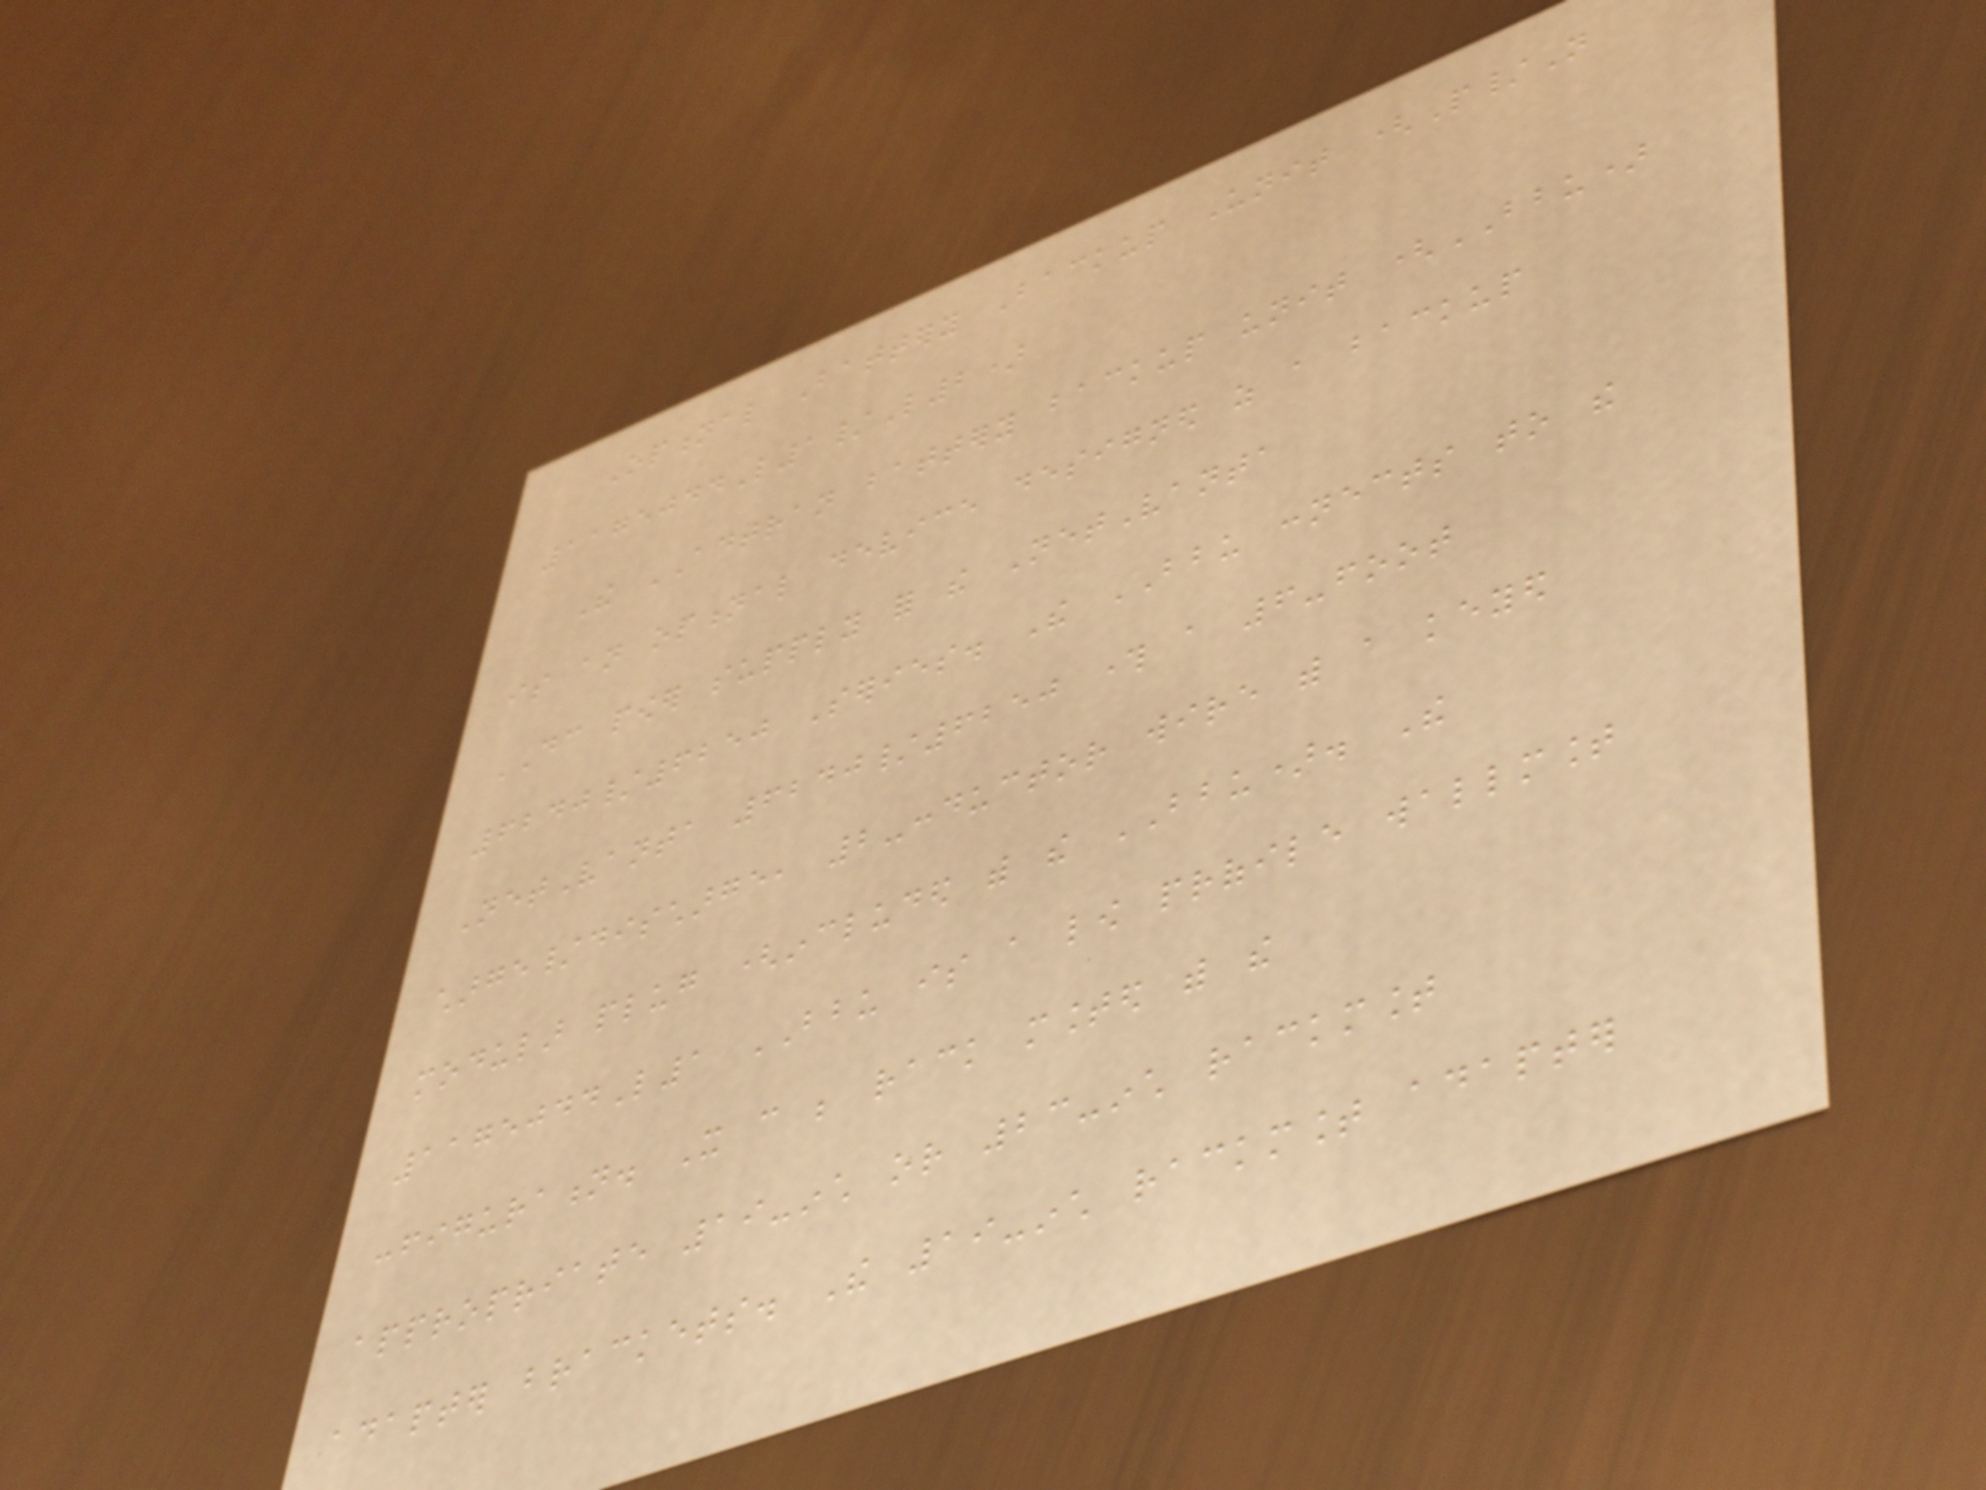Optional Battery Backup Unit (P/N
1175044L1/L2)
The ADTRAN battery backup unit (BBU)
is an optional device designed as a backup
DC power supply for the NetVanta
6240/6250 Series. The BBU connects to the
NetVanta 6240/6250 through a 6-foot
charge/discharge, 2-conductor wire with a keyed
modular plug (included with the BBU). The
1175044L1 BBU is a low profile wallmount
configuration. It can be rack mounted with the
appropriate 19-inch or 23-inch rackmount
adapter brackets. The 19-inch rackmount adapter
